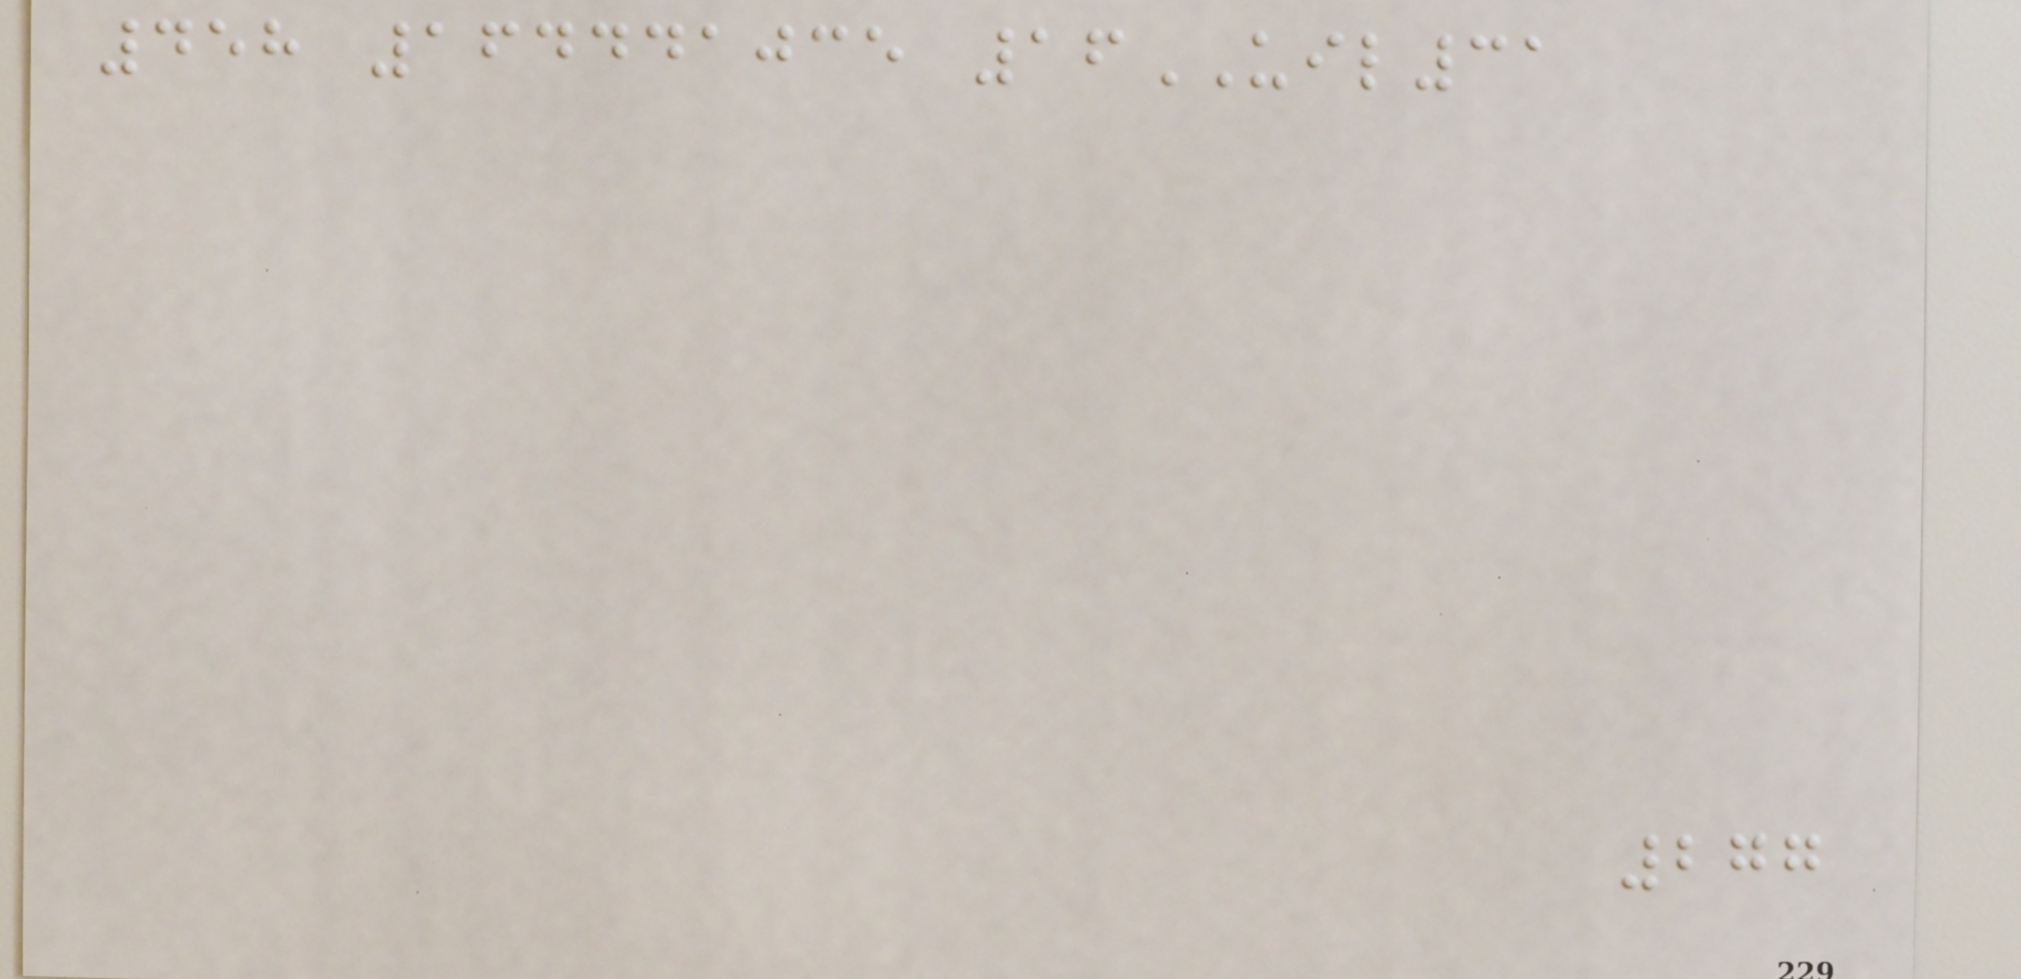458 164441035 16UIL31
277
